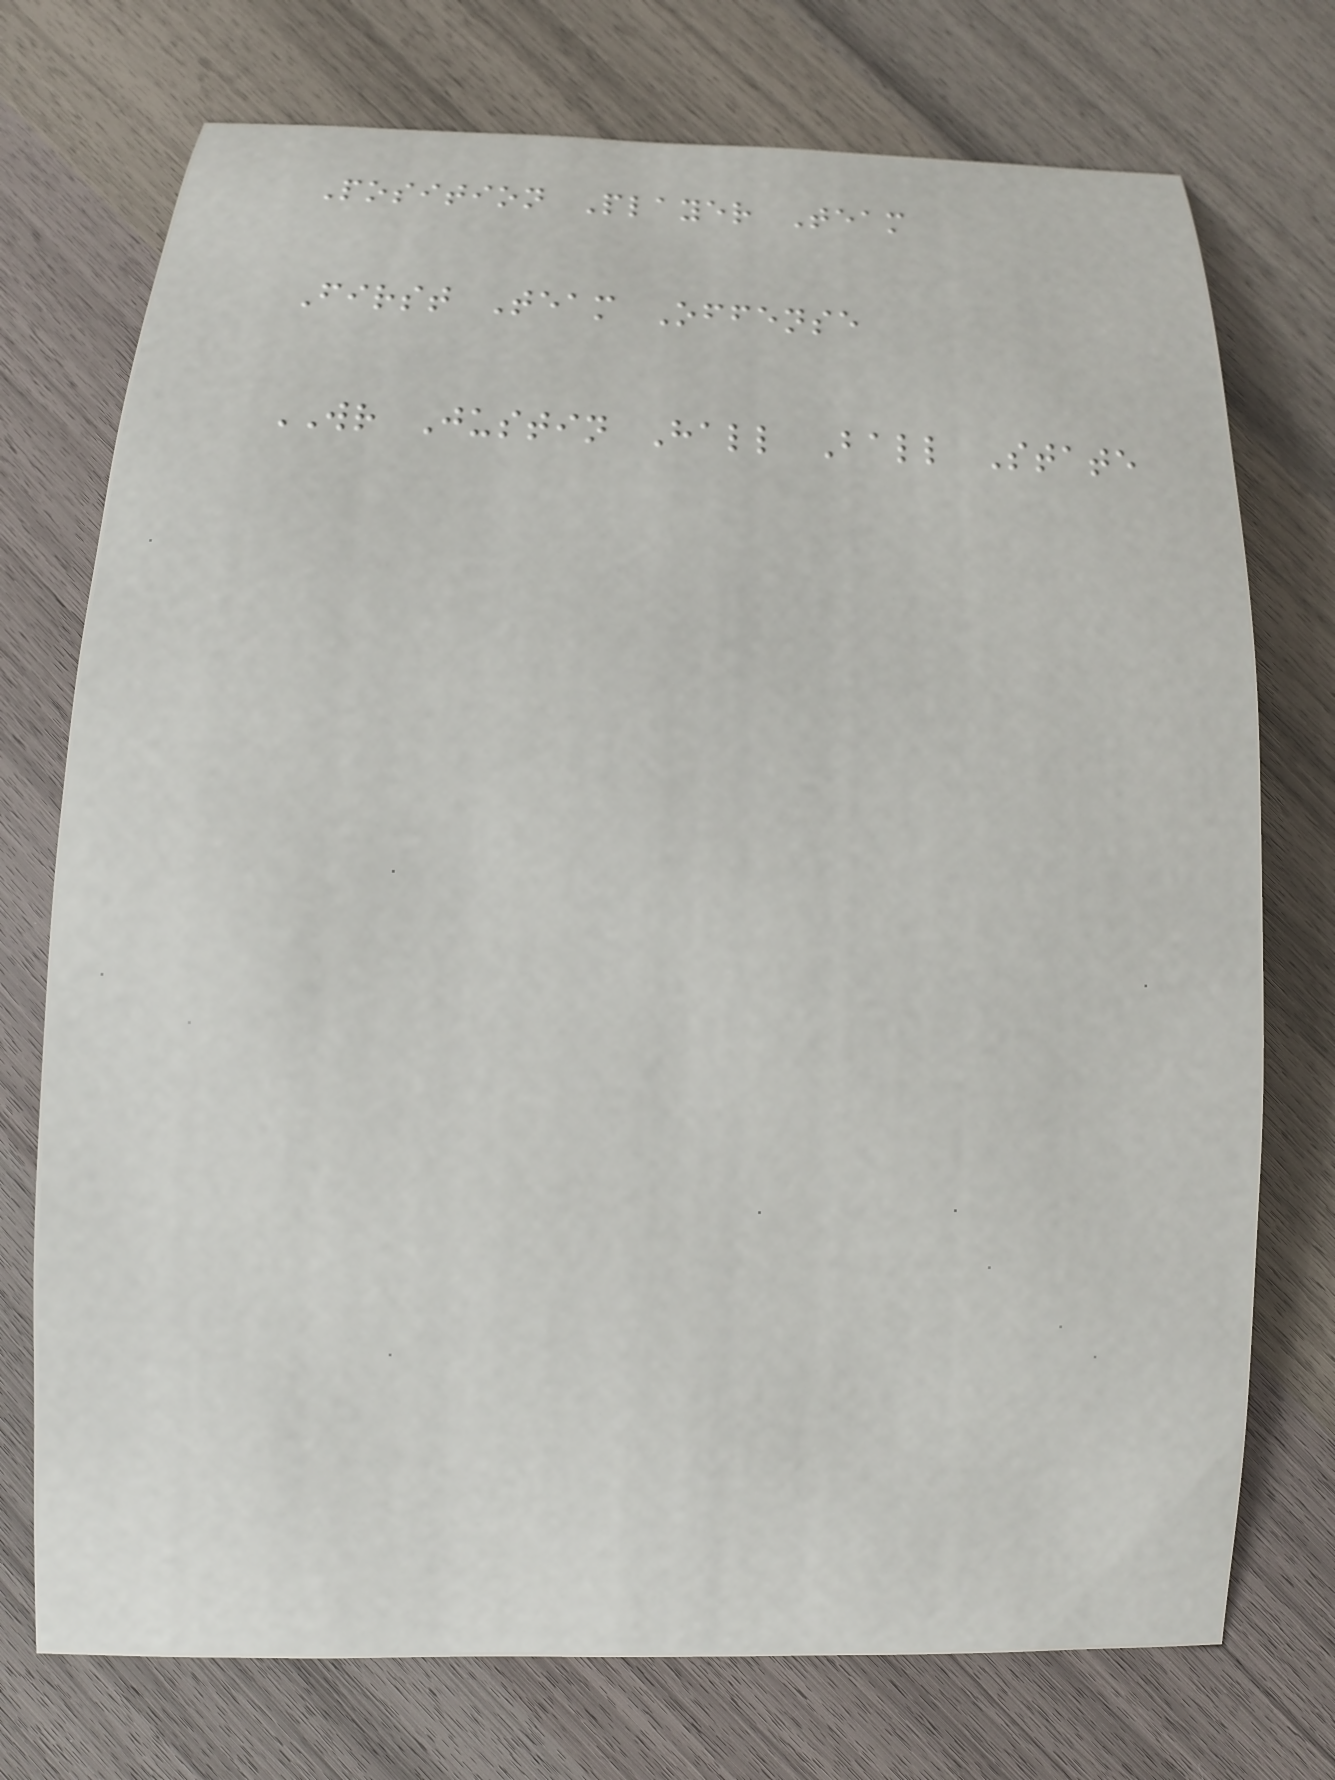Position Player Team
First Team Offense
WR Justin Hall Ball State
